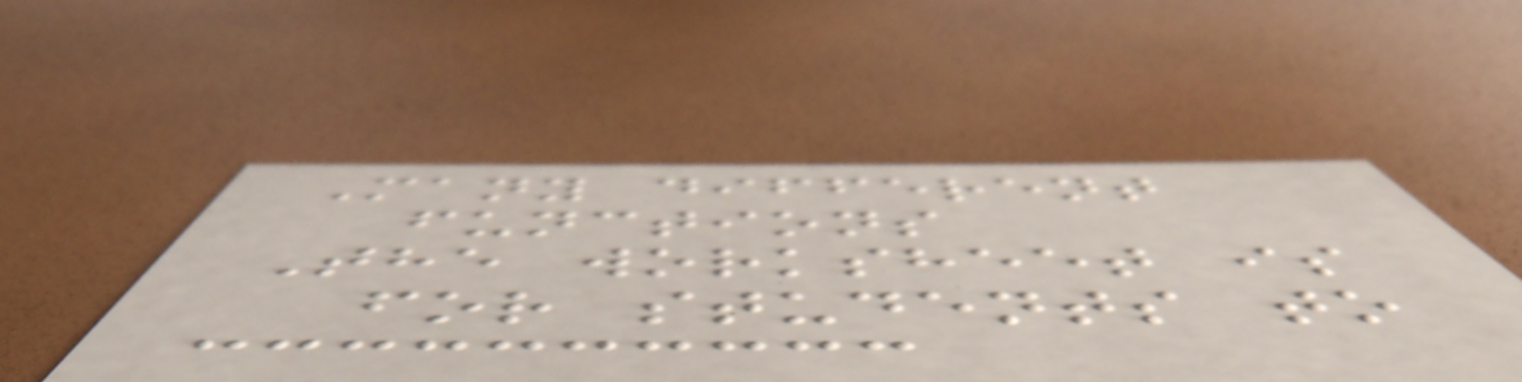Many different
functions
The worksheet is
for students to
